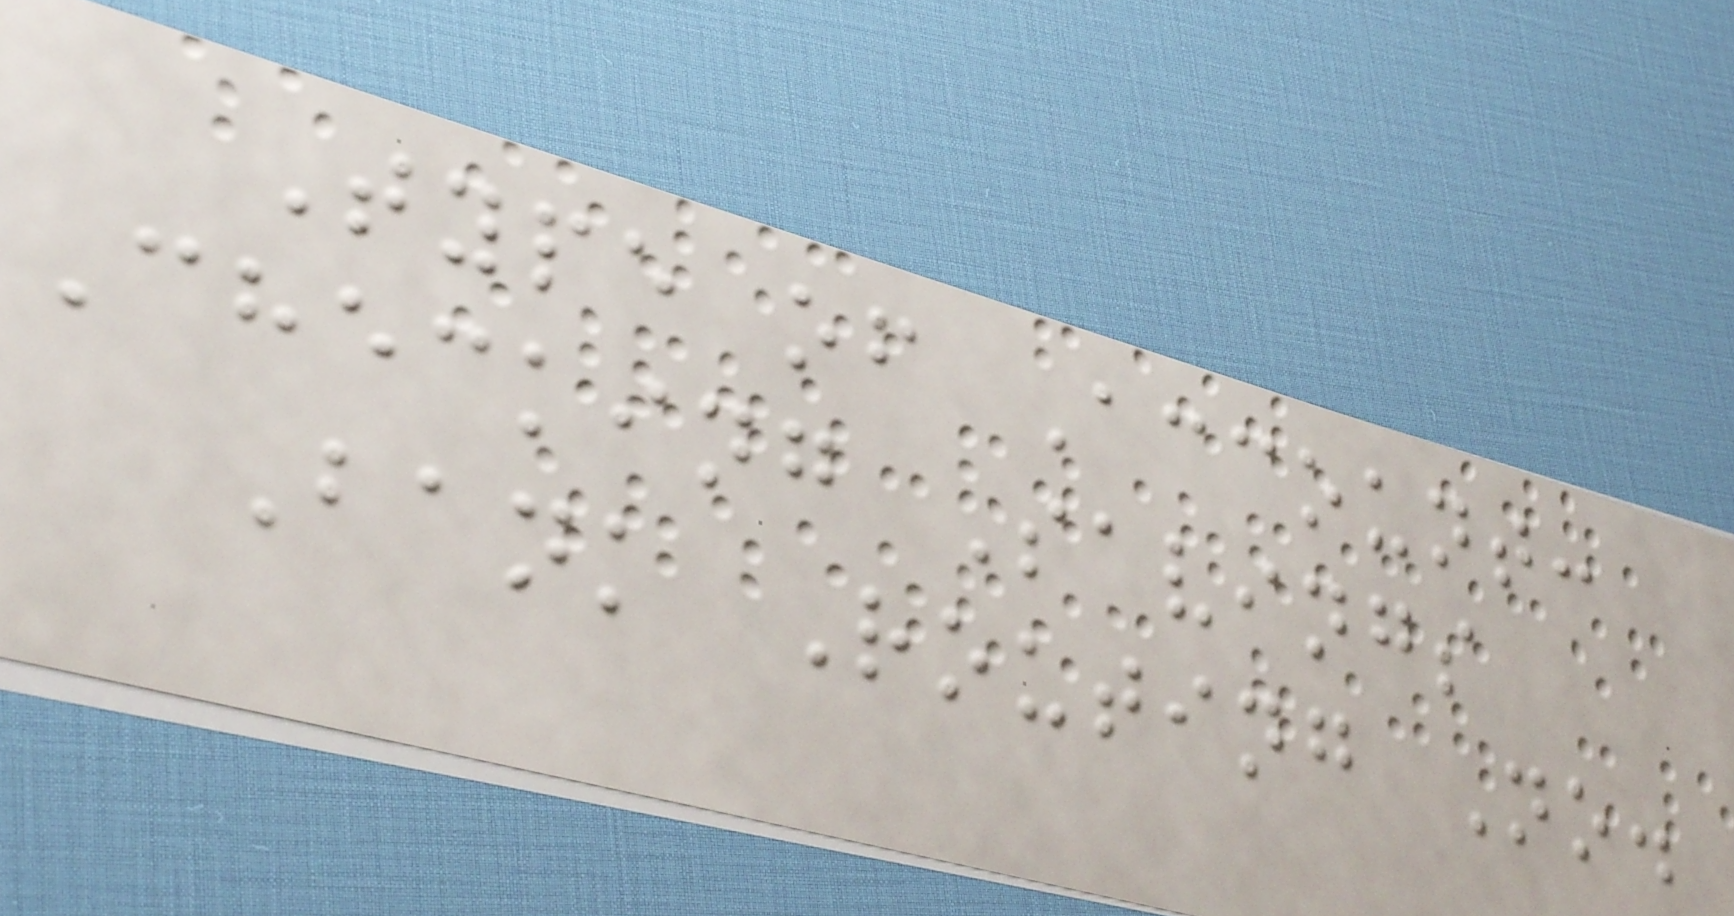Type of Account:
Checking Savings
Bank Routing No.
